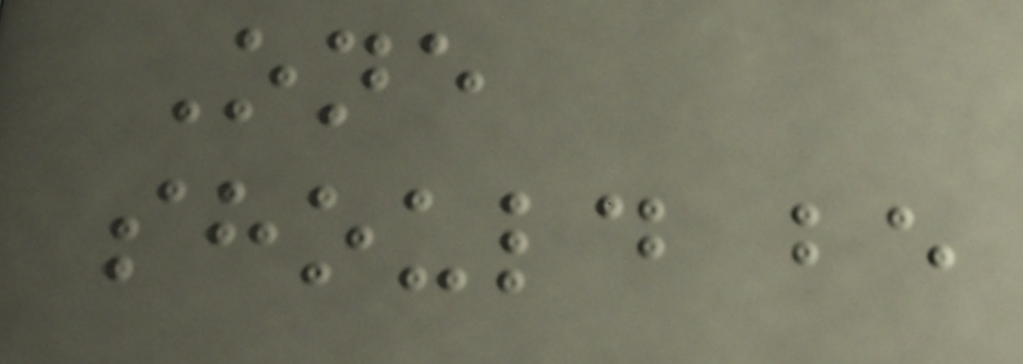One
should be
